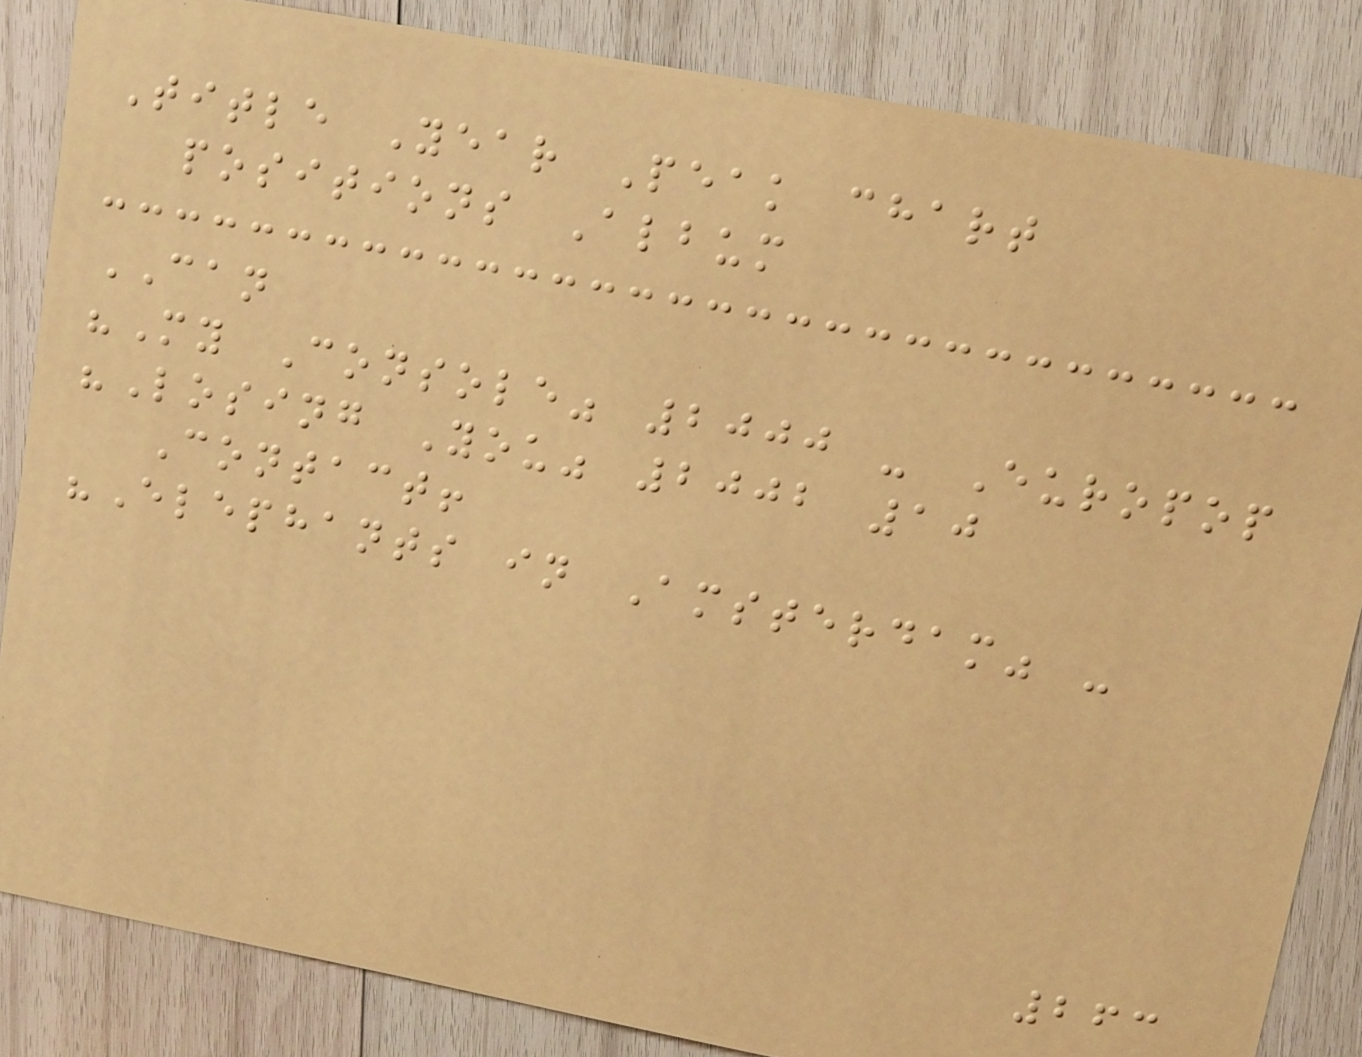Title Year Peak chart
positions Album
CAN
"My Console" 2000 - Europop
"Losing You" 2002 10
Contact!
"Elephants in Amsterdam" -
263
